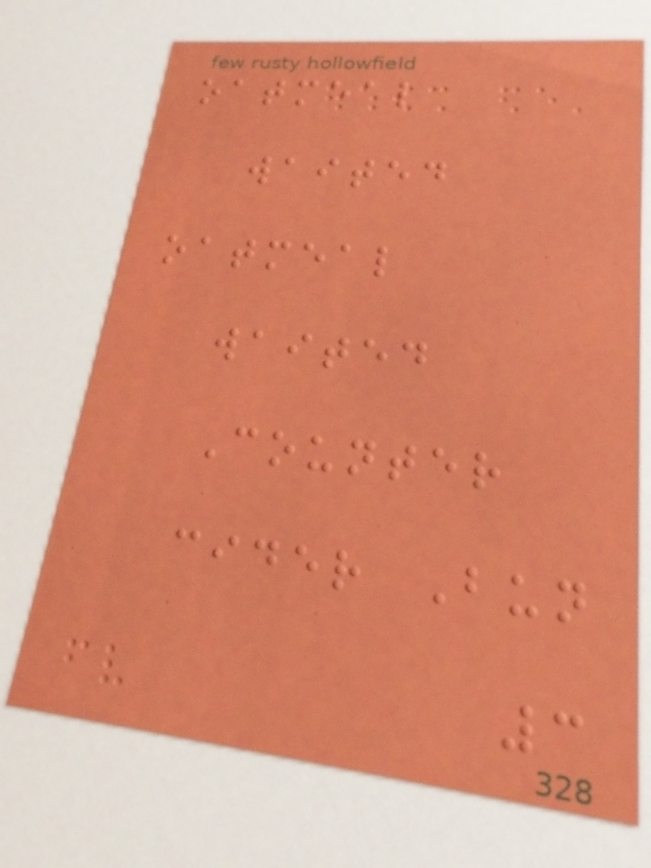oatmeal
waited
oatmeal
waited
Counter
cider Bun
3
